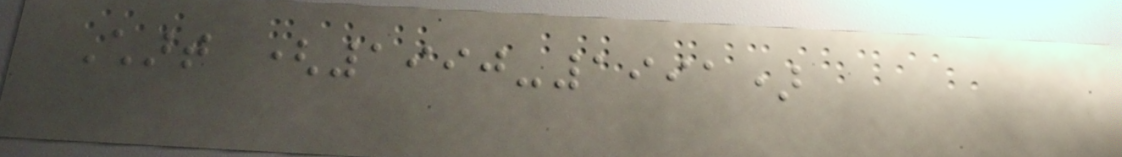Chart (1990-1991)
